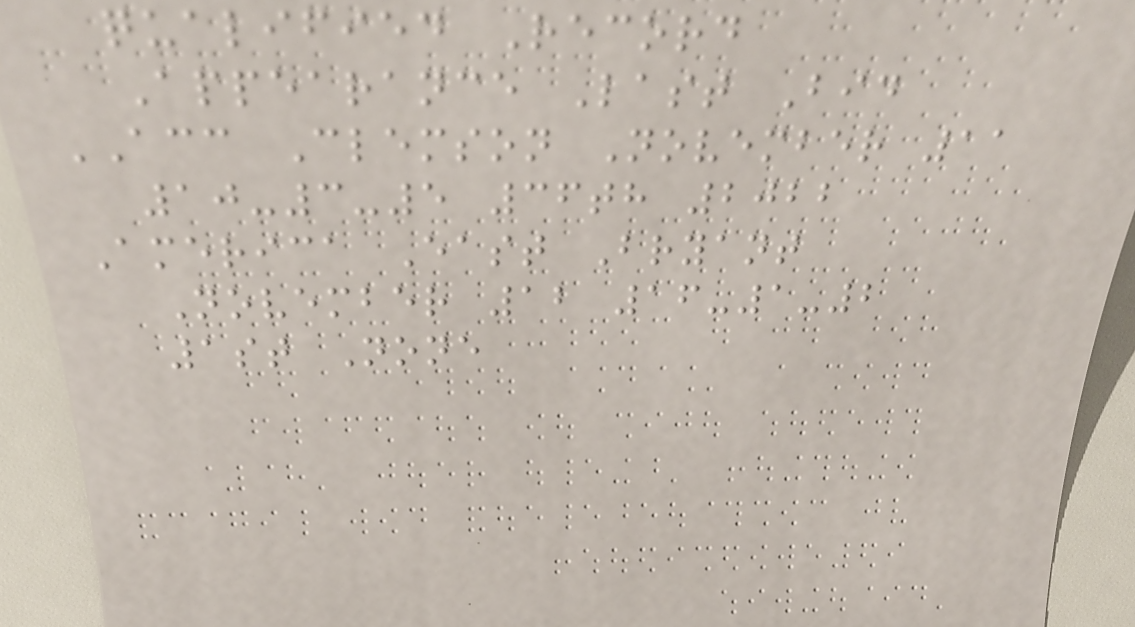qualified Record
Appearance Last Bid
ACC Clemson November 11
10-3-5 36th 2022
America East Bryant
November 12 16-1-2
1st None
